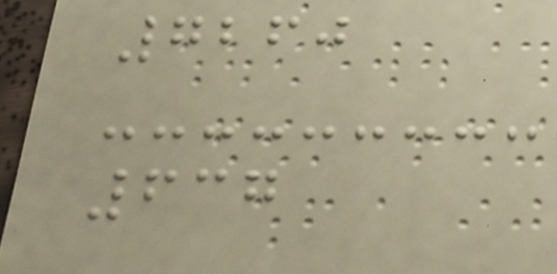7260
637
